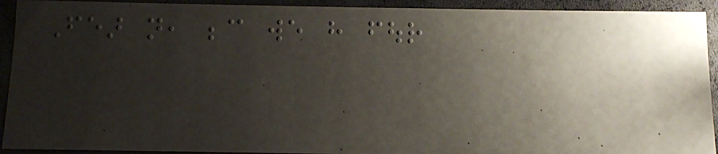Fear not, because we have four
